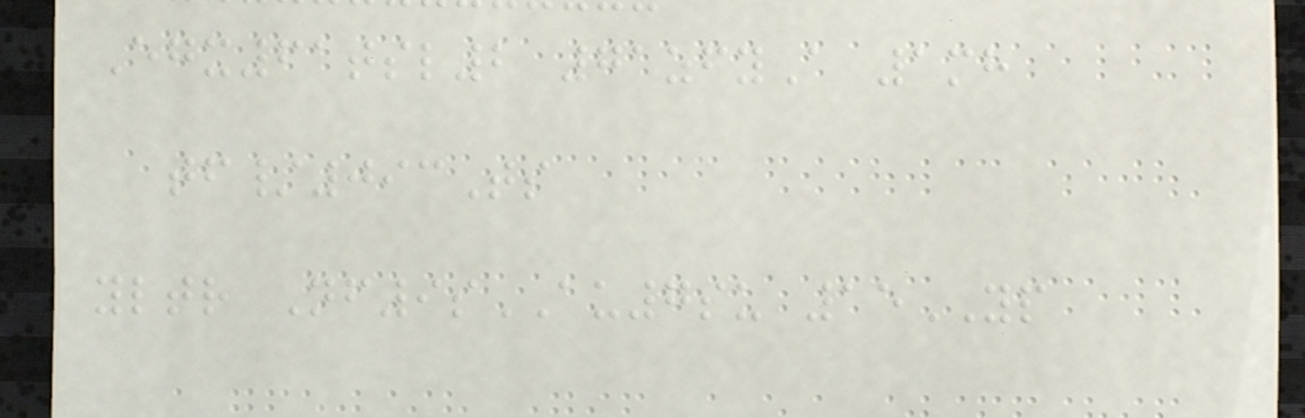Egx61tsl2 71zfyA 1mh
tf/093Ts
yltr Nf9sAU7su 15YP
